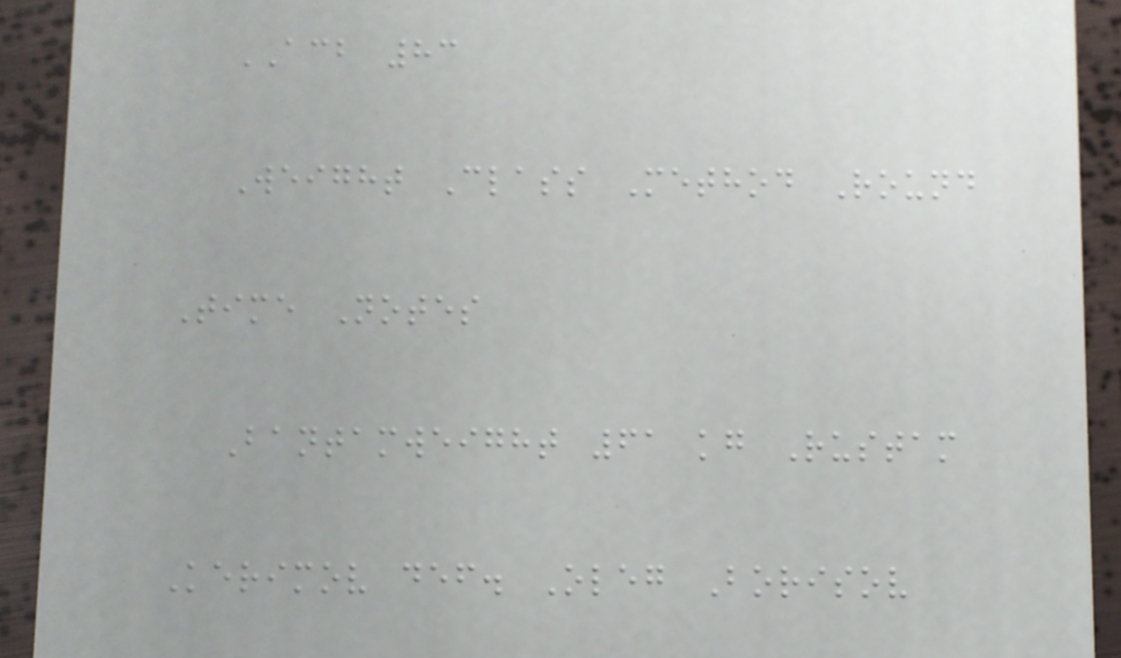ACB 83
Weight Class Method Round
Time Notes
Bantamweight 61 kg Rustam
Kerimov def. Oleg Borisov
